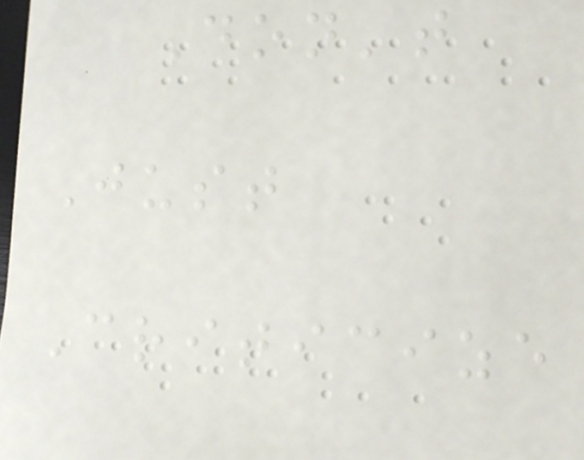Don't
Just
Criticize
